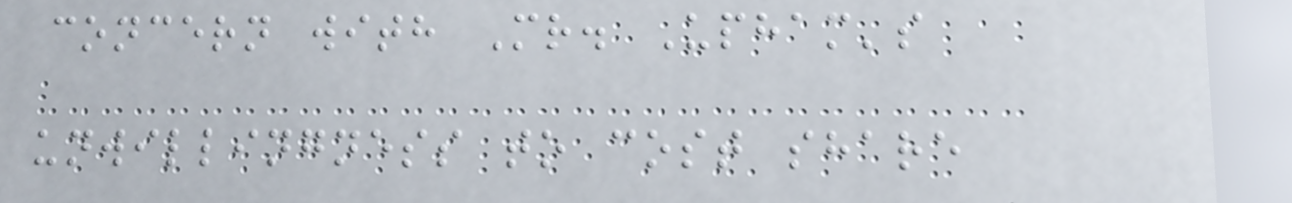concern with Mr. Upham's
unwillingness to cost share
